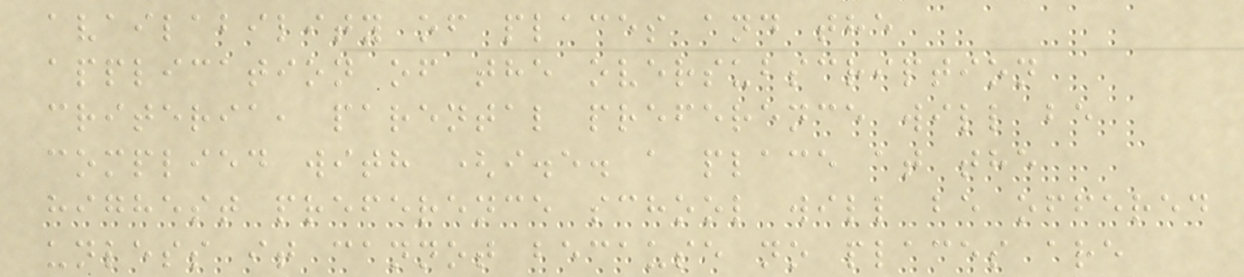availability of places and the
application of the oversubscription
criteria, parental preference will be
complied with (i.e. a place at the
highest preference school will be offered
unless it cannot because no places are
